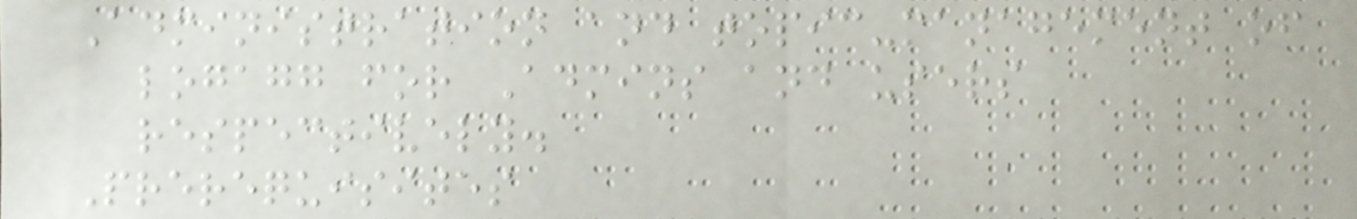Administration and topic-management of
logagg for Admins and users
respectively.
Prerequisites
